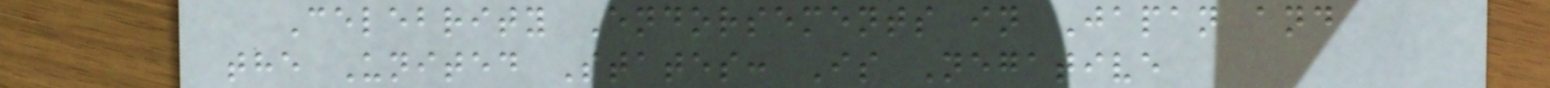Celebrity Endorsements in Japan and
the United States: Is Negative
